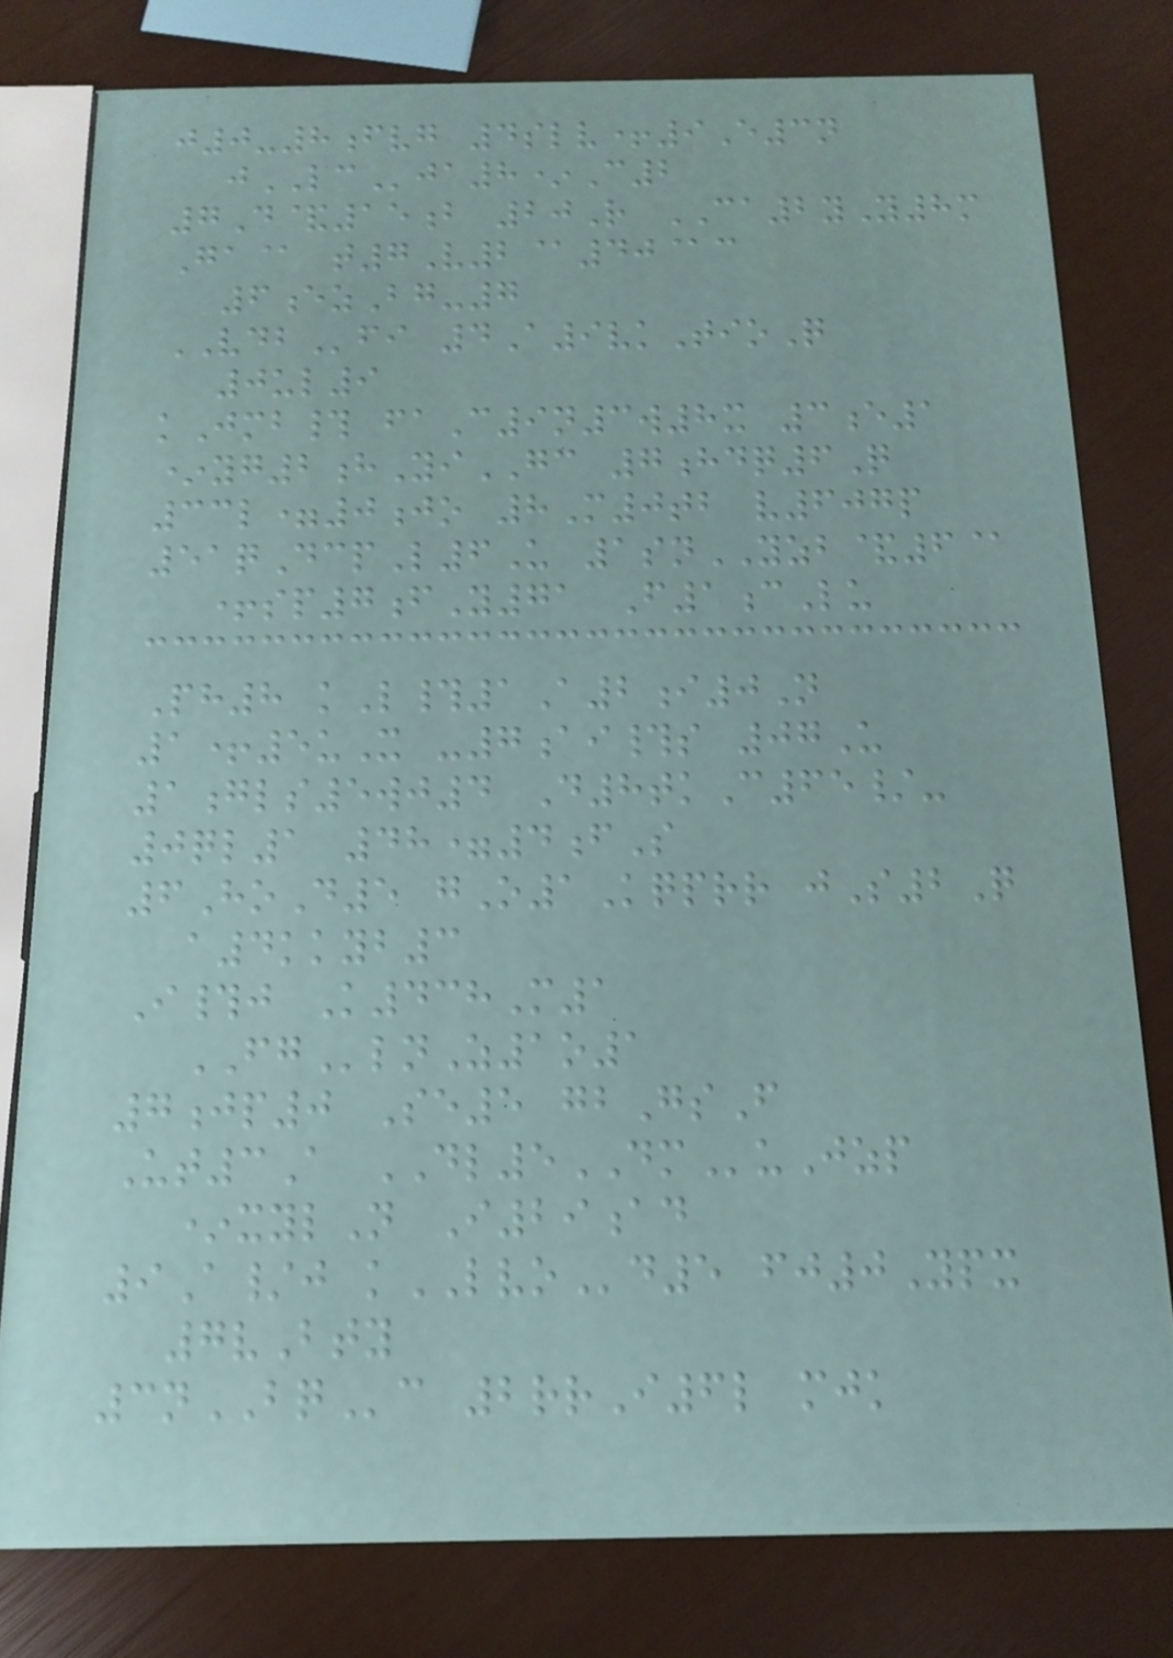j0-8fvg 4slv+9E3n
jLCja8*C2
7D&15b 20R CA2yY8m
Ga@ t7V2@40@c
6ezBg-7
VDBfi 4A9vkTioQ
0ul9
kJmb# faC9n3w8x 3e1
*yg2hYiGC 7hdq6Q
33l=0jo 8M0tb v607p
51qDcpL6U 1snYZB&6@
+sp7fY71 F1cLu
Ph8 kL#1A2i0N
1+5uX -7ai#s 07U
1gls5wj4 D8tkC65/-
0ql1 48=4fS
6HoD5 gO1Kqprr jS2Q
a4kkyb3
I#j K438M1
FGlnZ1o1
7jp0 Se5 gbGsF
Ut3A DL5DMuJzp
*xylN I29ad
9A/j kLVOd5 fj0Ypx
7vBty
3nBQc 2rrI6l mjk
